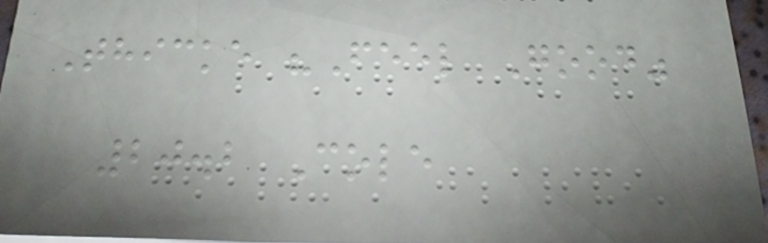Thicke "Feel Good"
20.2 Cole
